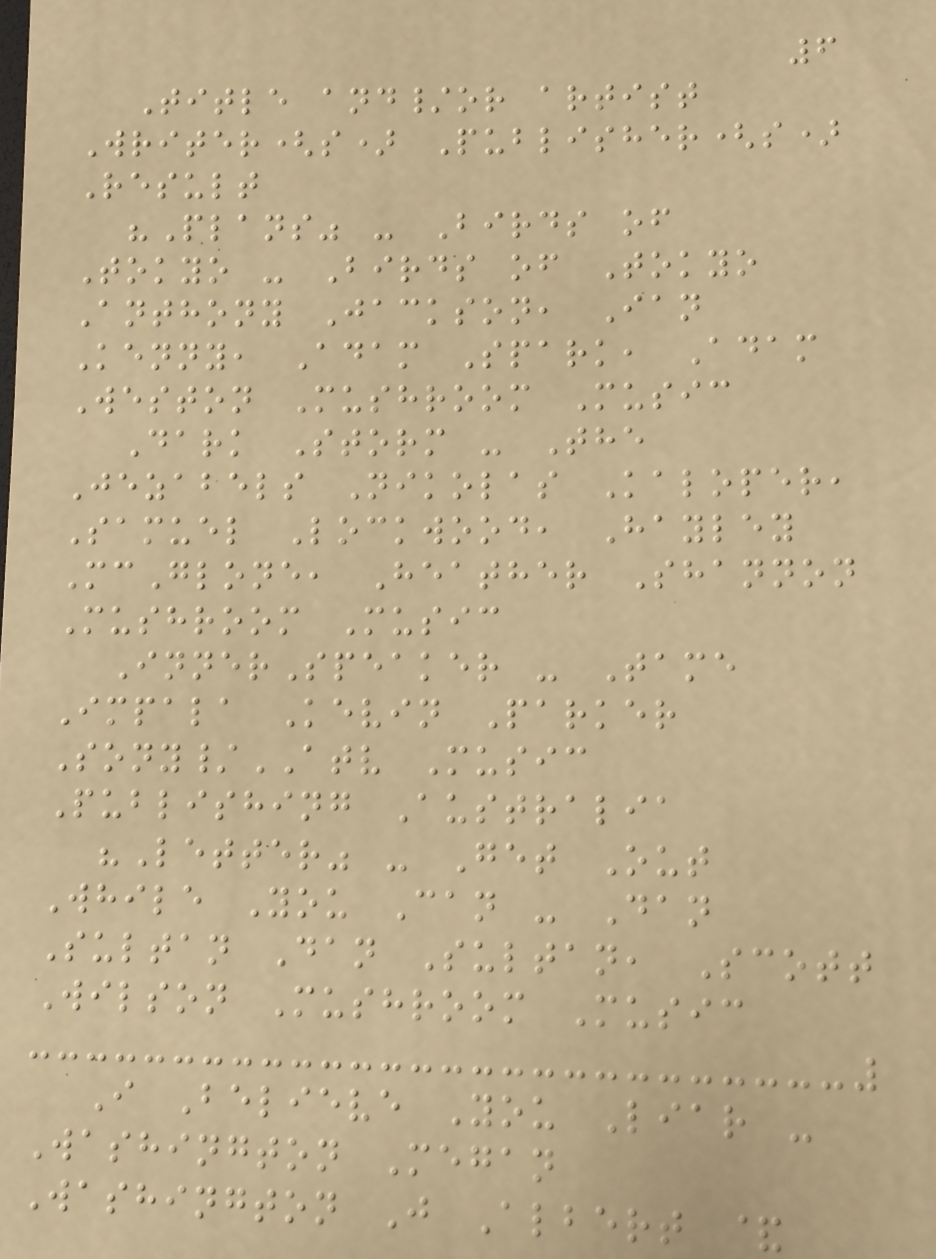6
Title and/or artist
Writer(s) Publisher(s)
Result
"Plans" - Birds of
Tokyo - Birds of Tokyo
Anthony Jackson, Ian
Kenny, Adam Spark, Adam
Weston Mushroom Music
Dark Storm - The
Jezabels Nikolas Kaloper,
Samuel Lockwood, Hayley
McGlone, Heather Shannon
Mushroom Music
InnerSpeaker - Tame
Impala Kevin Parker
Sony/ATV Music
Publishing Australia
"Letter" - Get Out
While You Can - Dan
Sultan Dan Sultan, Scott
Wilson Mushroom Music
I Believe You Liar -
Washington Megan
Washington J Albert &
